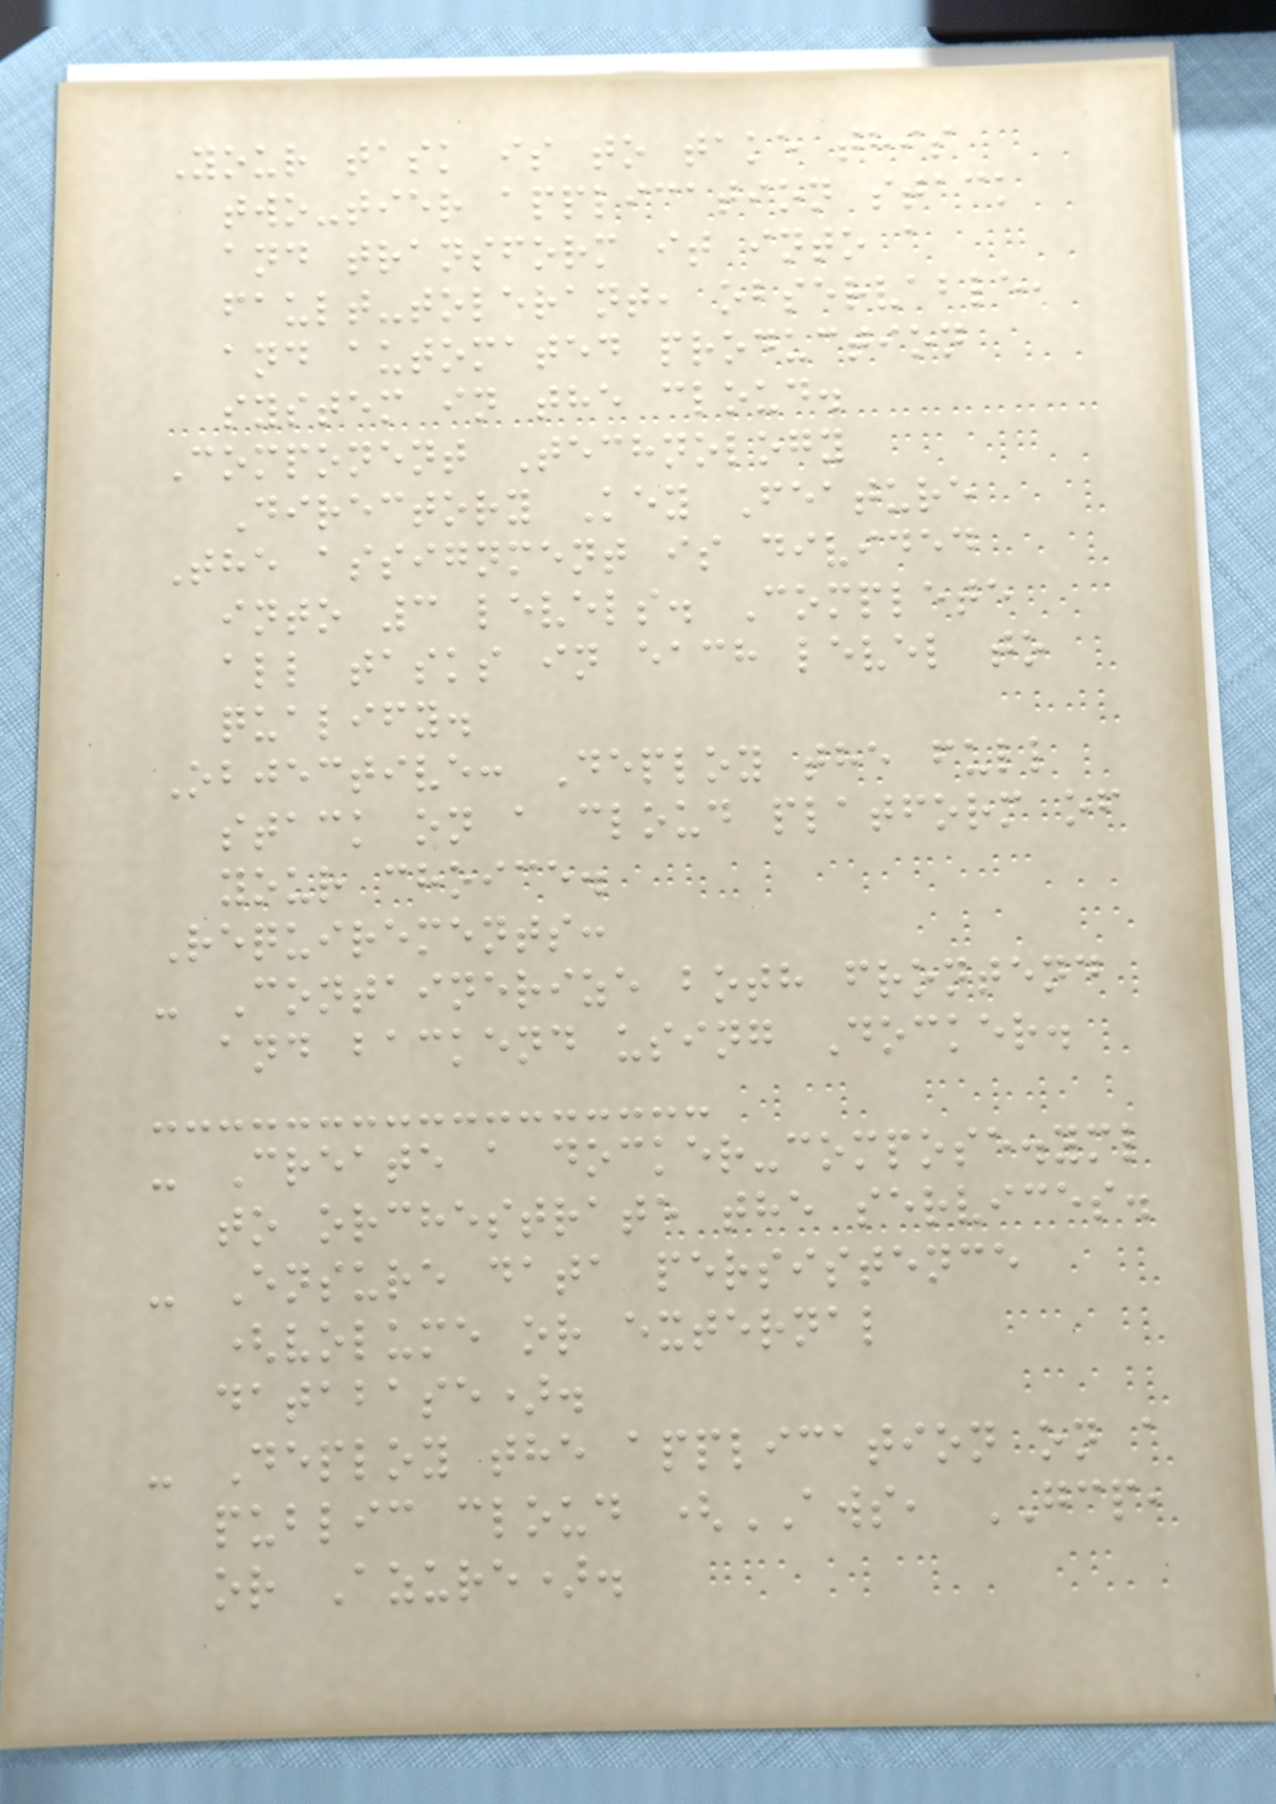Your task is to take this
two-tier application stack
and transform it into a
fault-tolerant, observable,
and automated production
system in the cloud.
Component Technology
Directory Key Feature
The assignment is divided
into 3 levels. Complete
all tasks in each level to
qualify.
Objective: Deploy the full
stack on a cloud platform of
your choice.
Requirements:
- Containerize both frontend
and backend using Docker.
- Create a docker-compose.yml
to orchestrate the services.
- Ensure data persistence
(volume or external
database).
- Deploy the application on a
public cloud (AWS, GCP,
or Azure).
